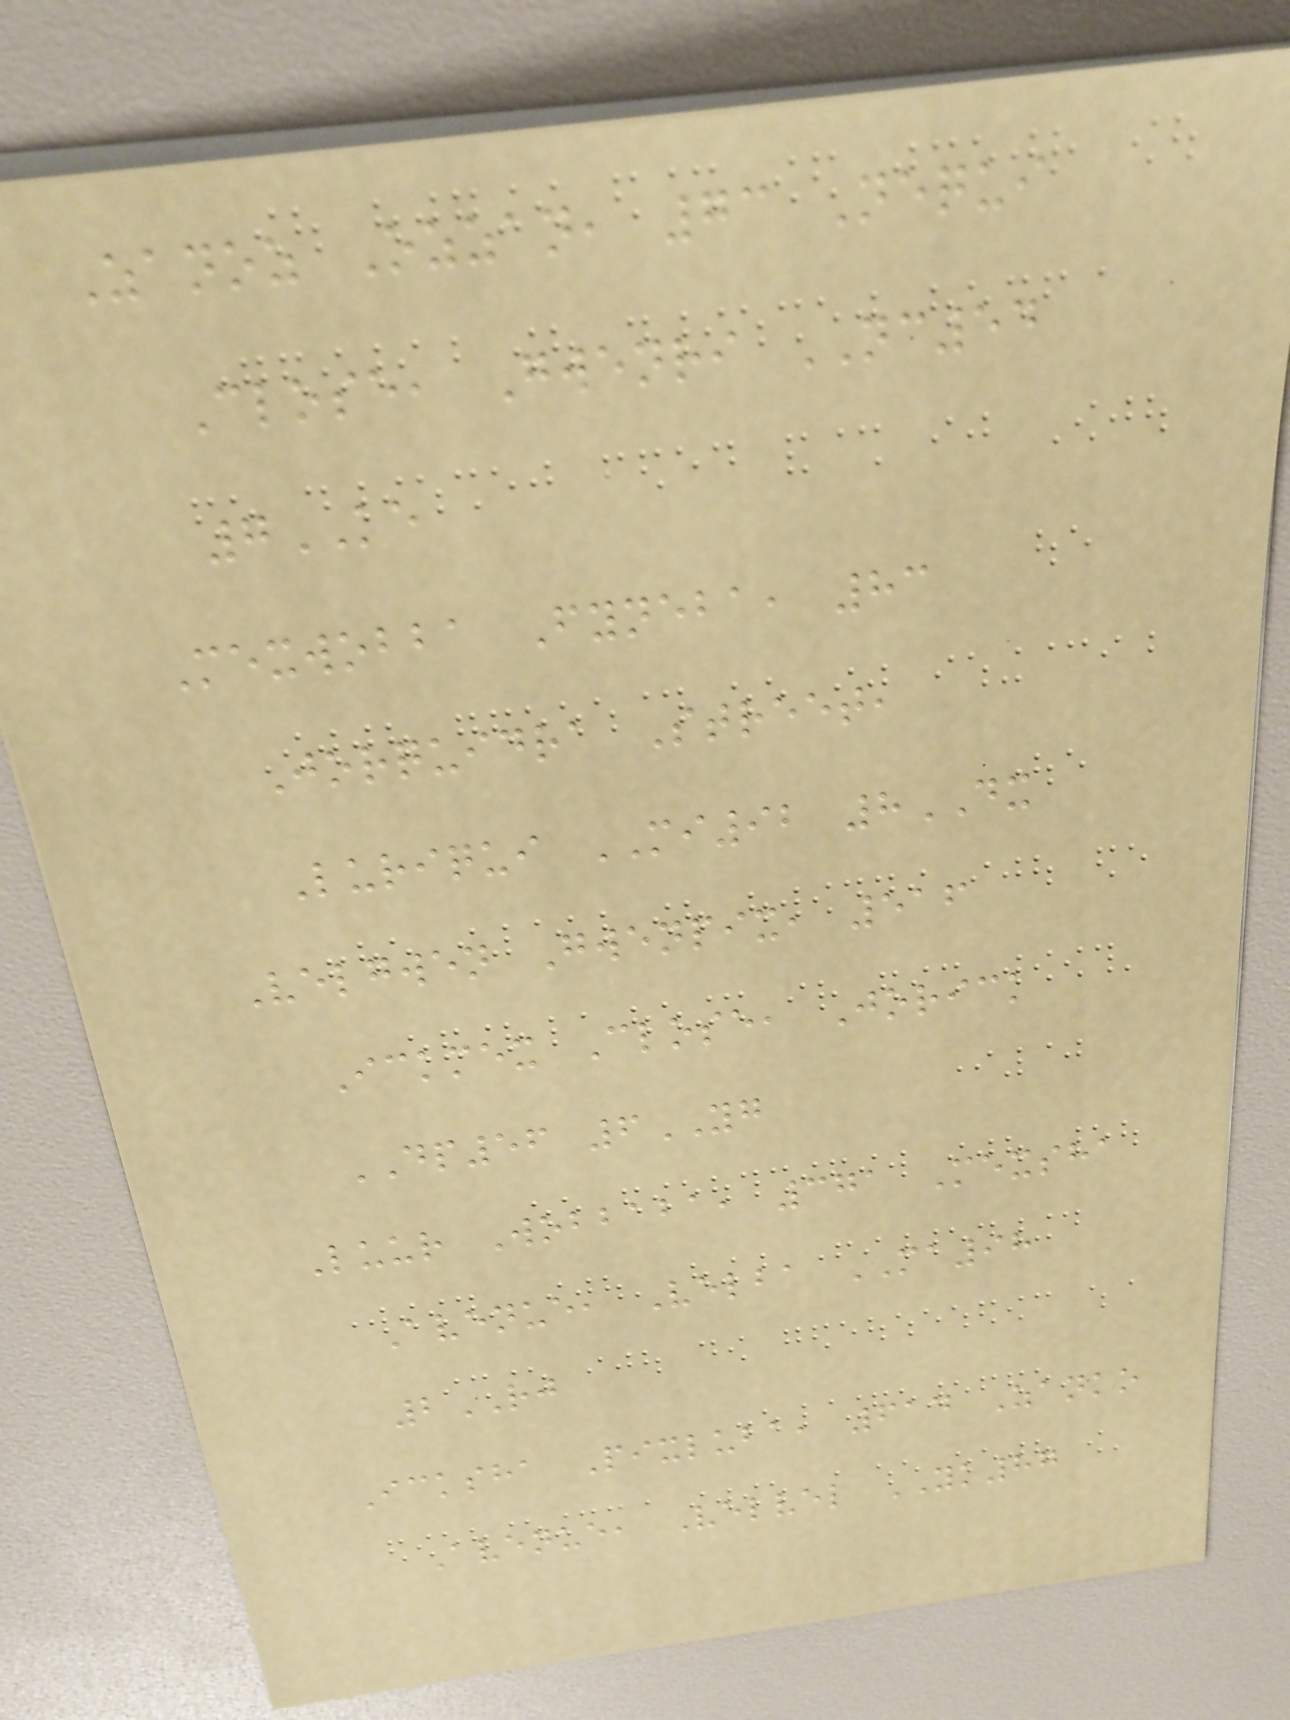Zanoz Ozzan, 73 Nequi
Close, Gwenri NC54
7KE
Mexwobba Fyneba, 83
Jorquidra Street,
Luriqui MI92 8DX
Velgwen Gwenpix, 516
Ickmex Close, Jorick
DP56 6YG
Luur Wobbaba, 371 Mexsha
Avenue, Velba MA98
2RJ
Icksha Pixluba, 614 Zanko
Avenue, Velvel YK87
